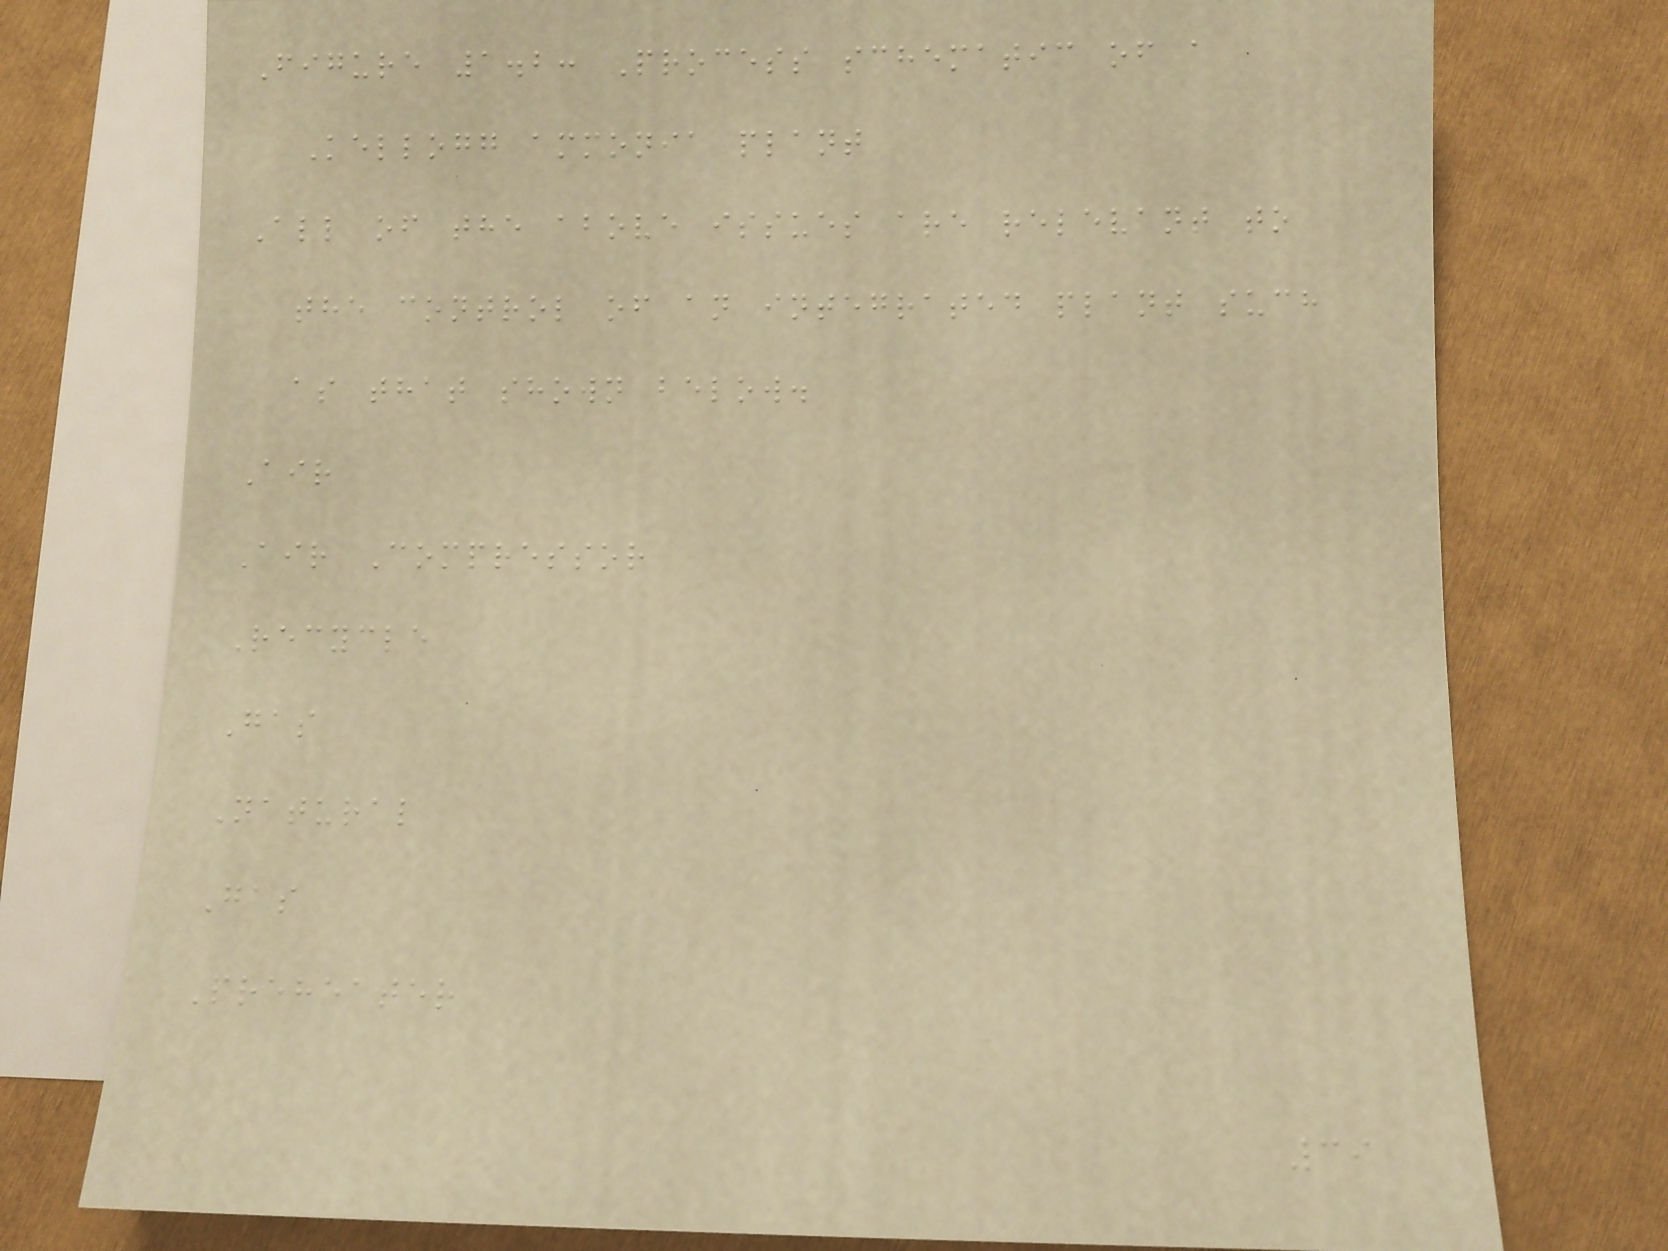Figure 1.2: Process schematic of a
Kellogg ammonia plant
All of the above issues are relevant to
the control of an integrated plant such
as that shown below.
Air
Air Compressor
Recycle
Gas
Natural
Gas
Preheater
39
